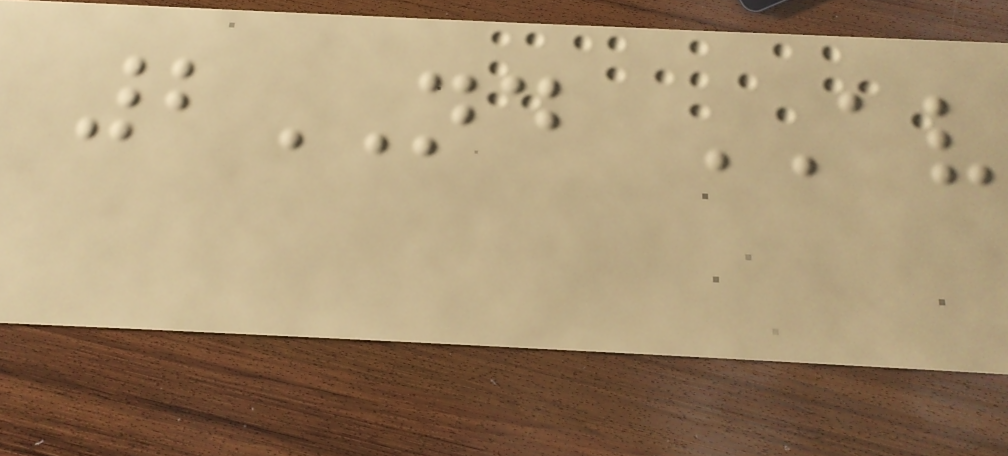2ND AV
